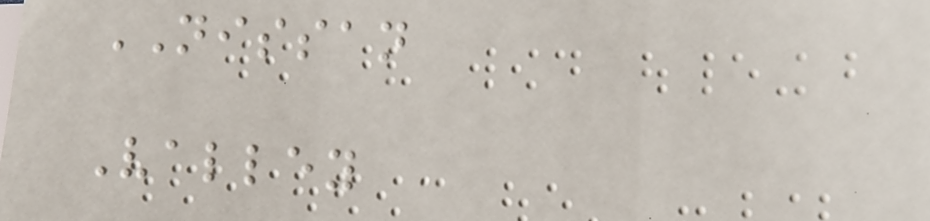NISSAN
Valley
